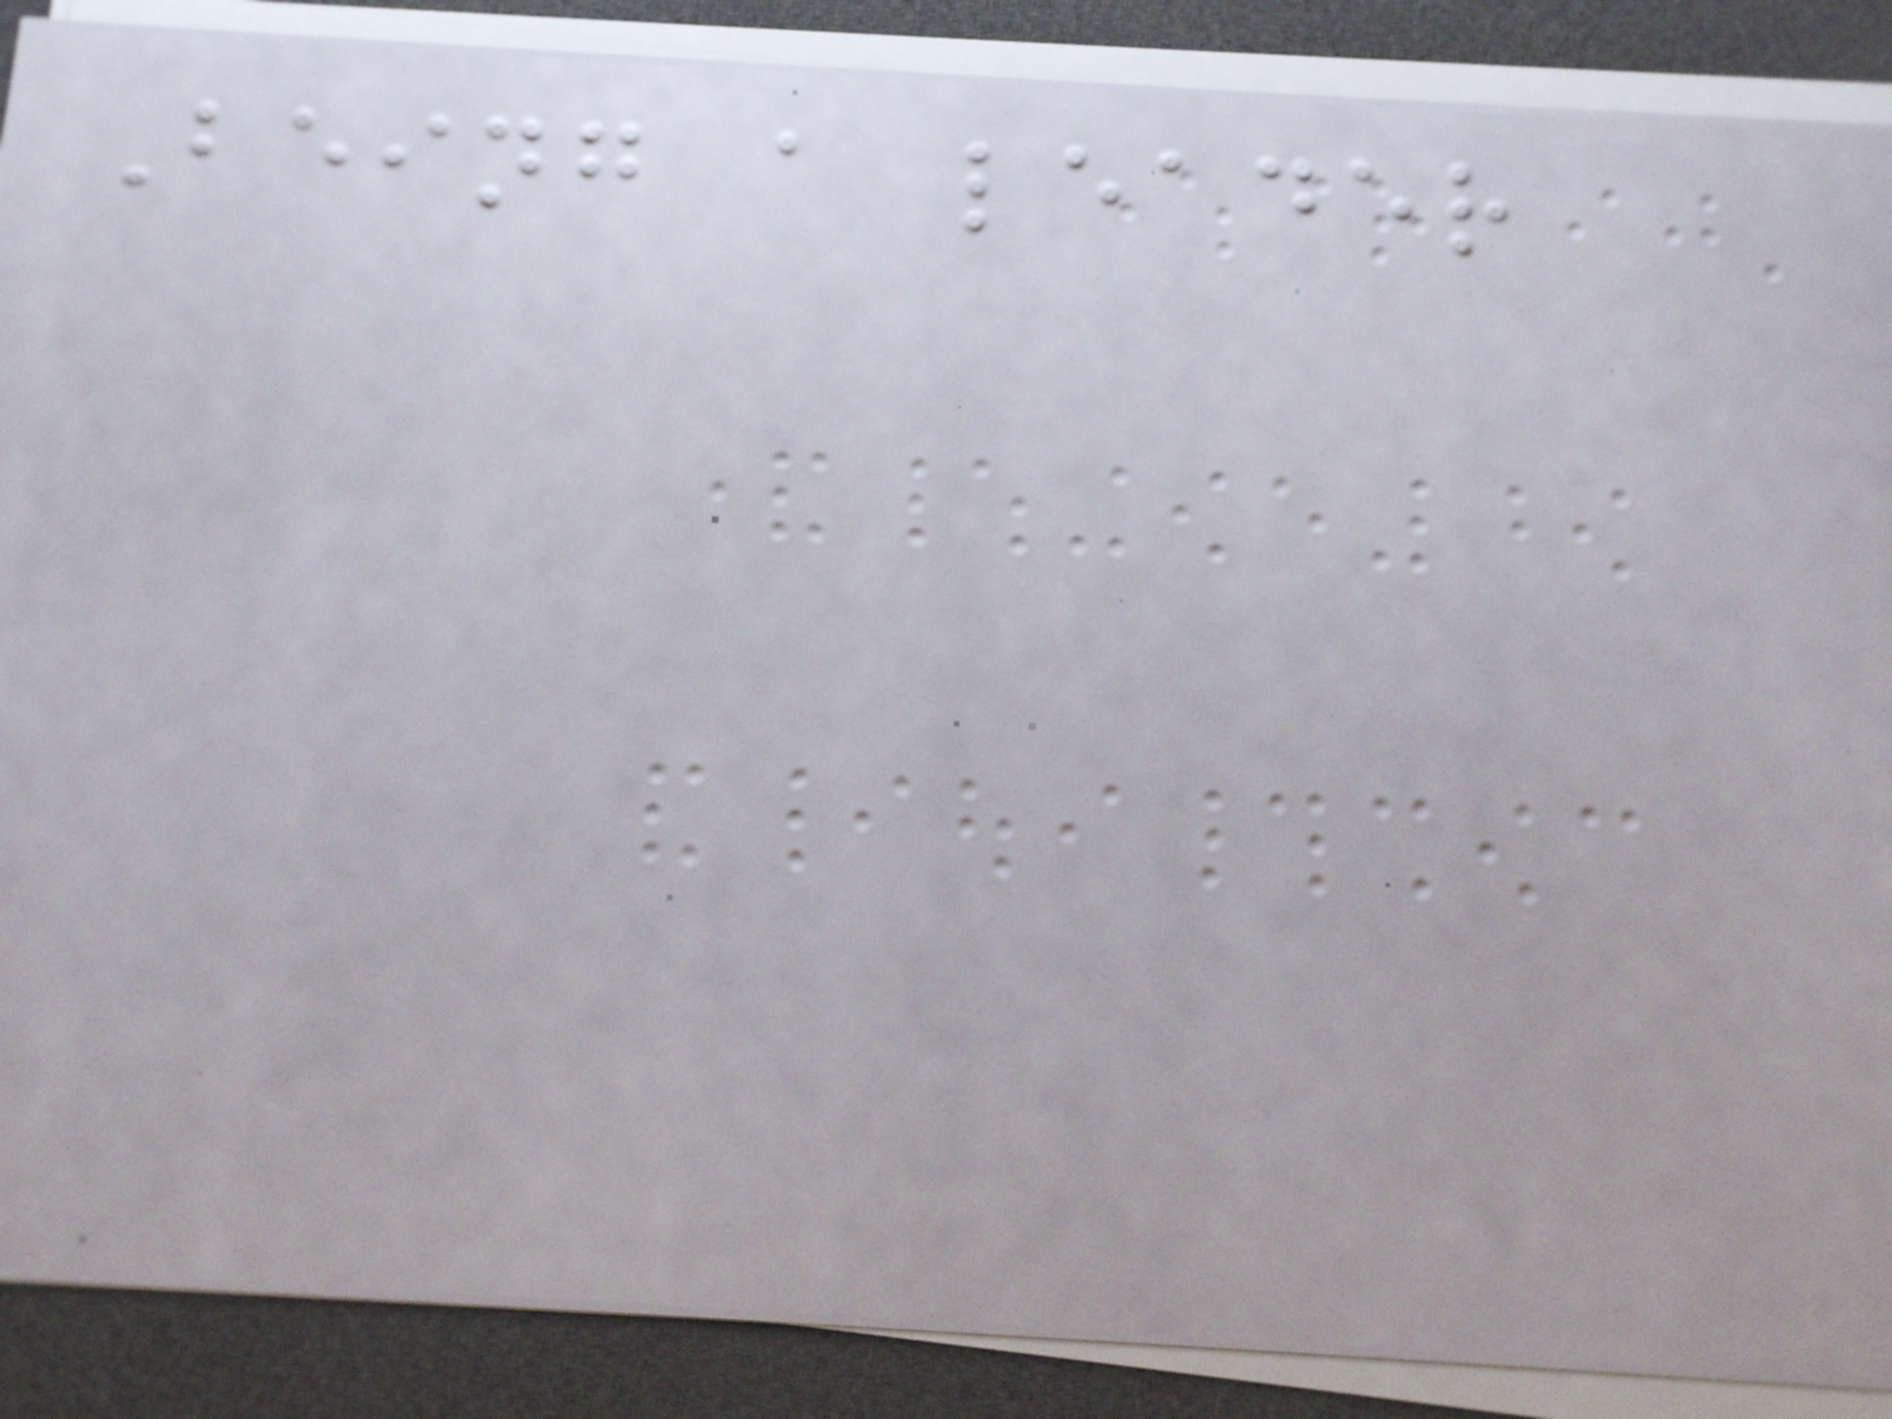Being a leader
